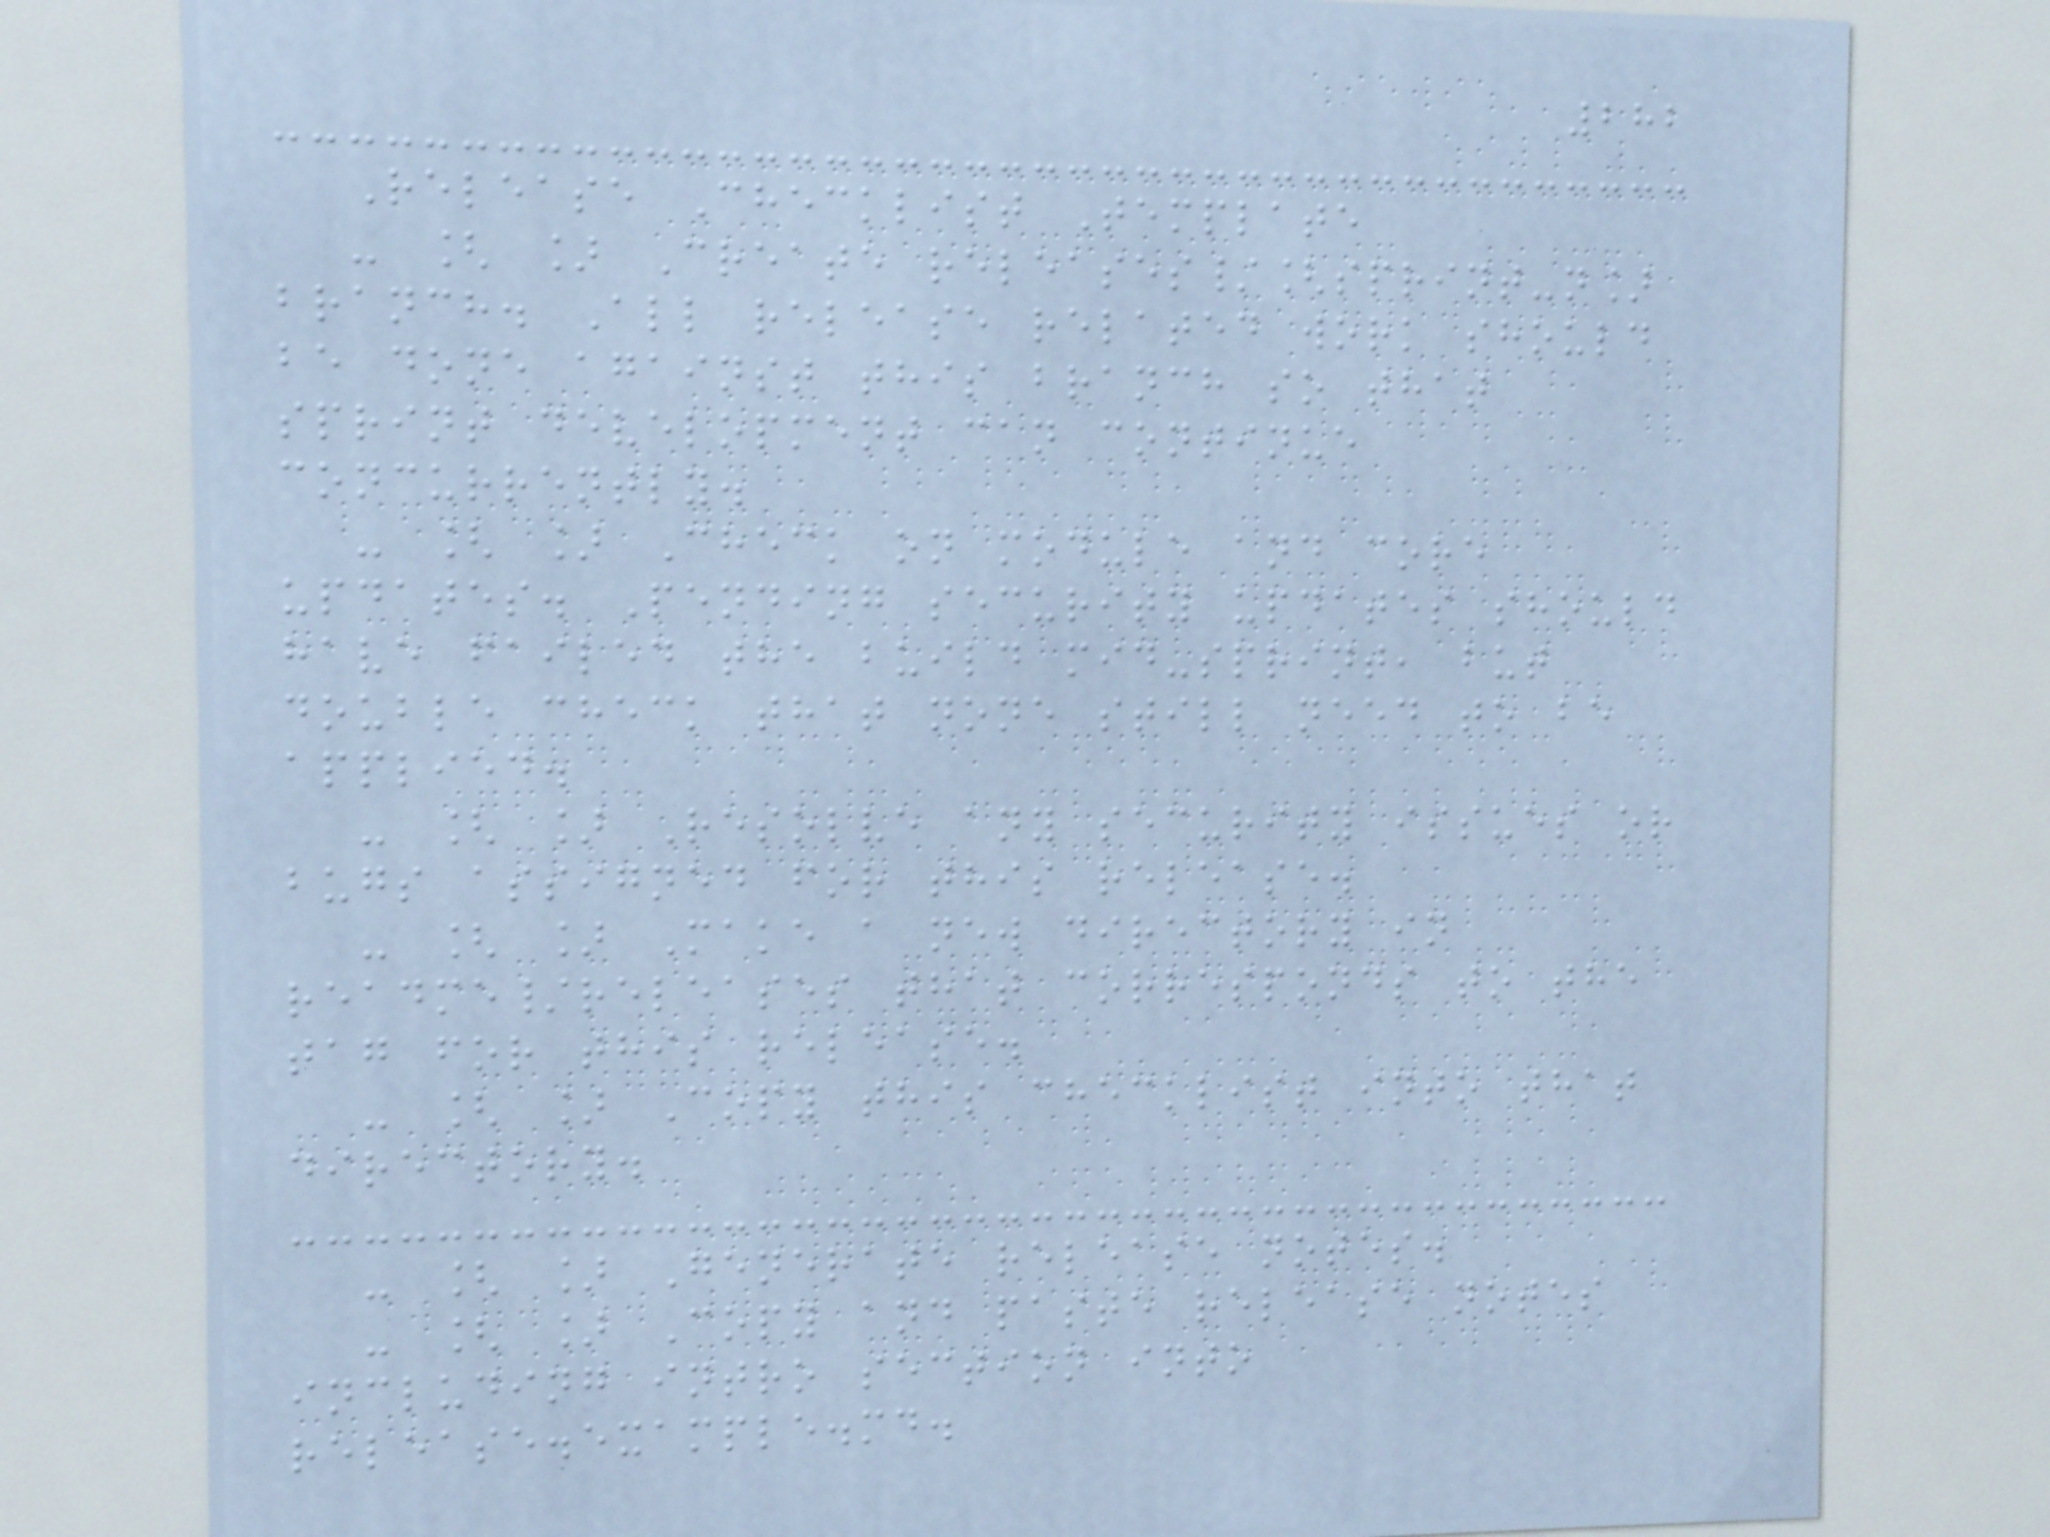282
Release Checklist Template
- [ ] Create releases/[sprint-n]
branch. All release related work should
be done against this branch so that
sprint development can continue
concurrently.
- [ ] Check on module and core
updates. Pending security updates should
have failed the build mid-sprint, but
double check that none still need to be
applied.
- [ ] Resolve any security issues or
bugs assigned for this release.
- [ ] Make a new directory in
readme/releases that corresponds to the
tag for this release.
- [ ] Copy this checklist into that
directory.
- [ ] Generate release notes.
- [ ] Copy and paste release notes
including intro section into
release.example.md.
